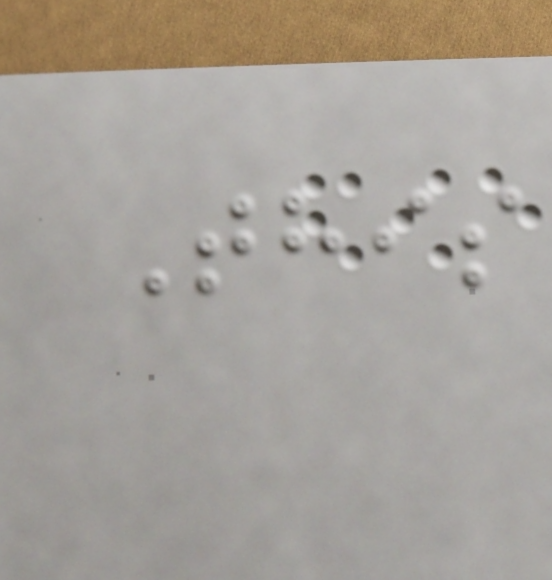This
